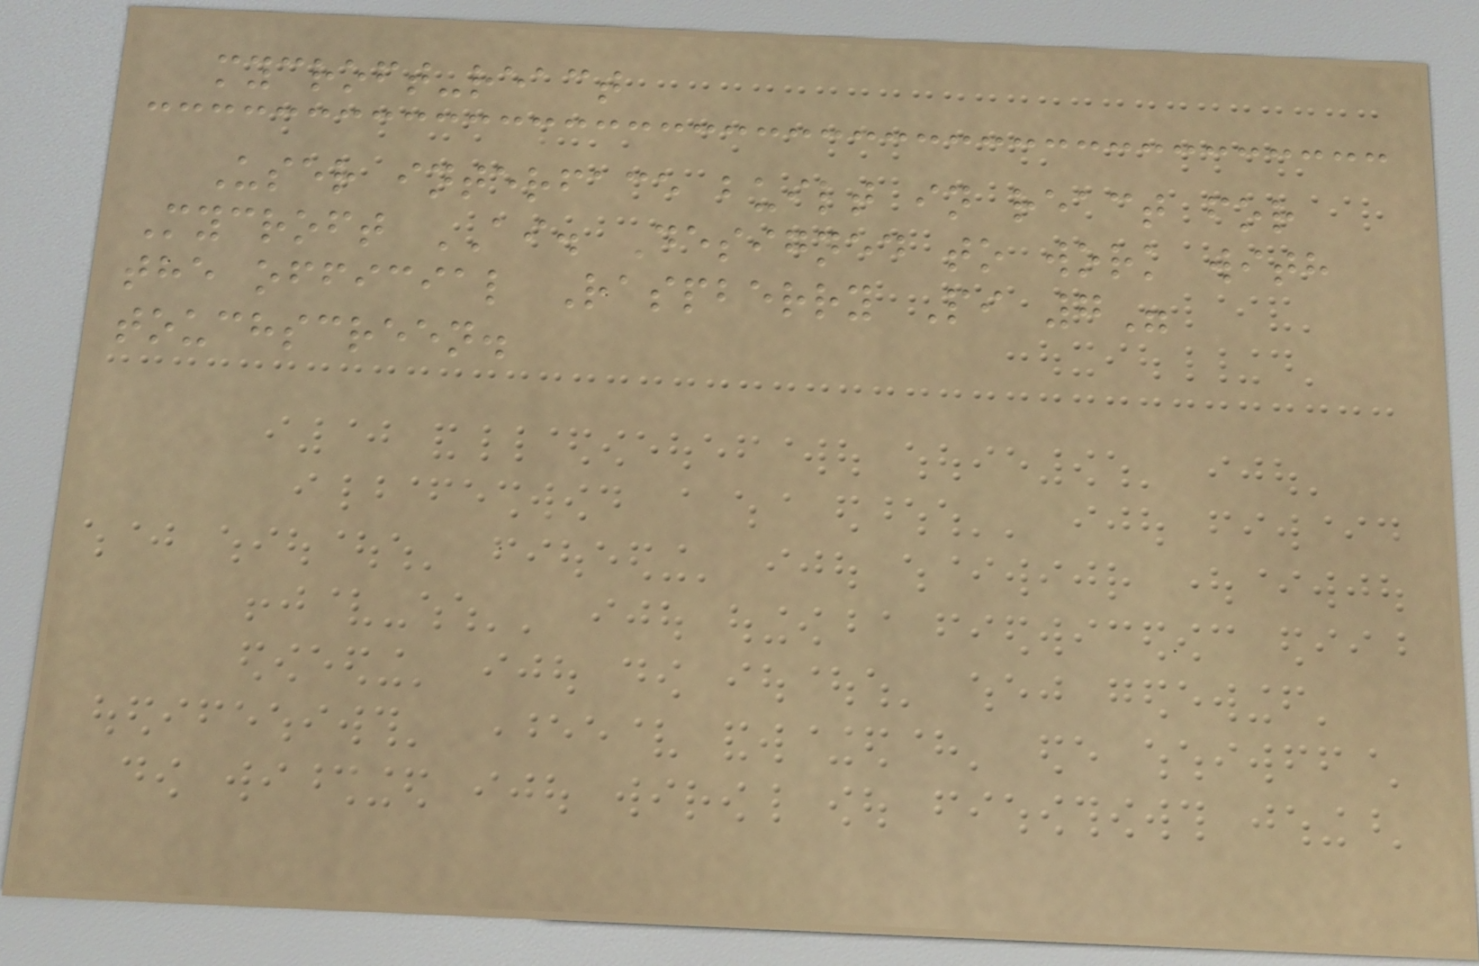mycroft-react
User interface built in react for
Mycroft AI. Designed to work with
the official Raspberry Pi 7"
touchscreen.
